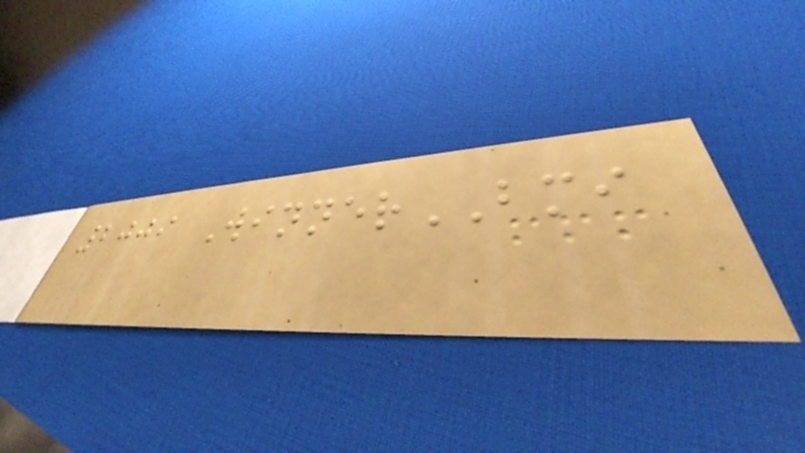2009 WinnerBMI
